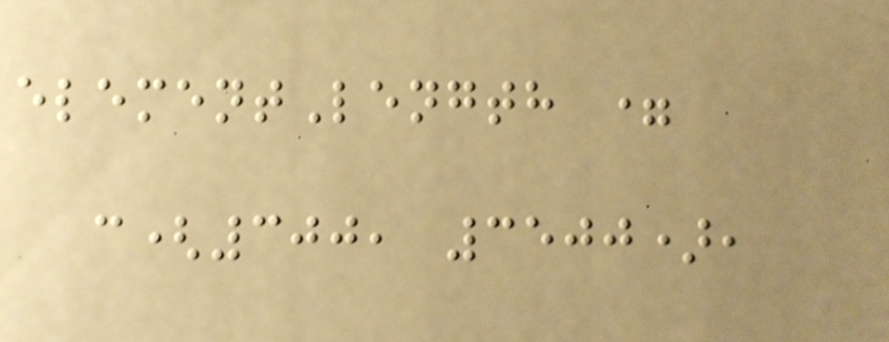elementLength =
c(300, 3500),
